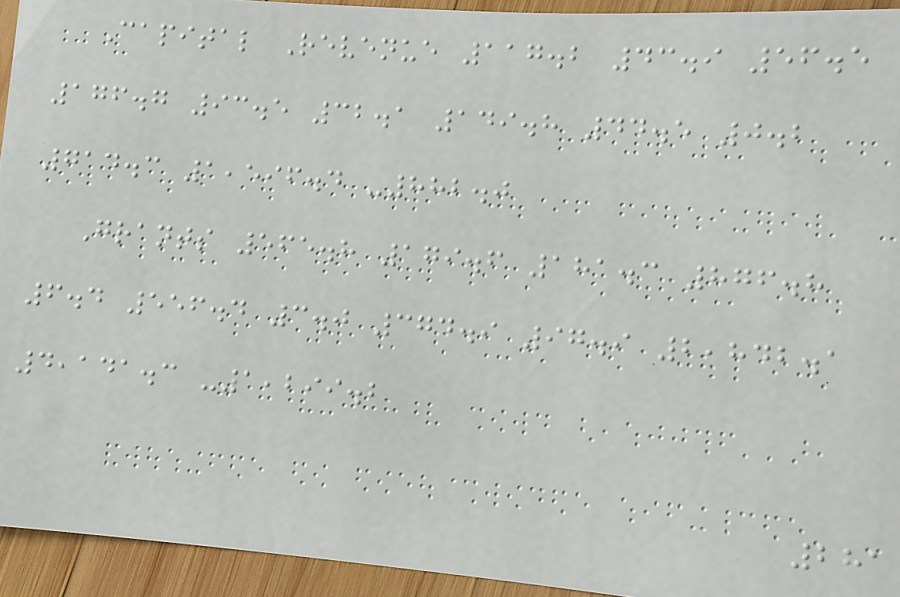Capital Revenue 117.2 43.9 56.5
176.7 93.5 32.1 149.8 44.5 0.2
714.3 1,596.4 -882.0
Grants 565.8 179.6 181.3 876.8
6.4 556.4 3.0 374.9 97.9 2,842.1
4,141.3 -1,299.2
281
